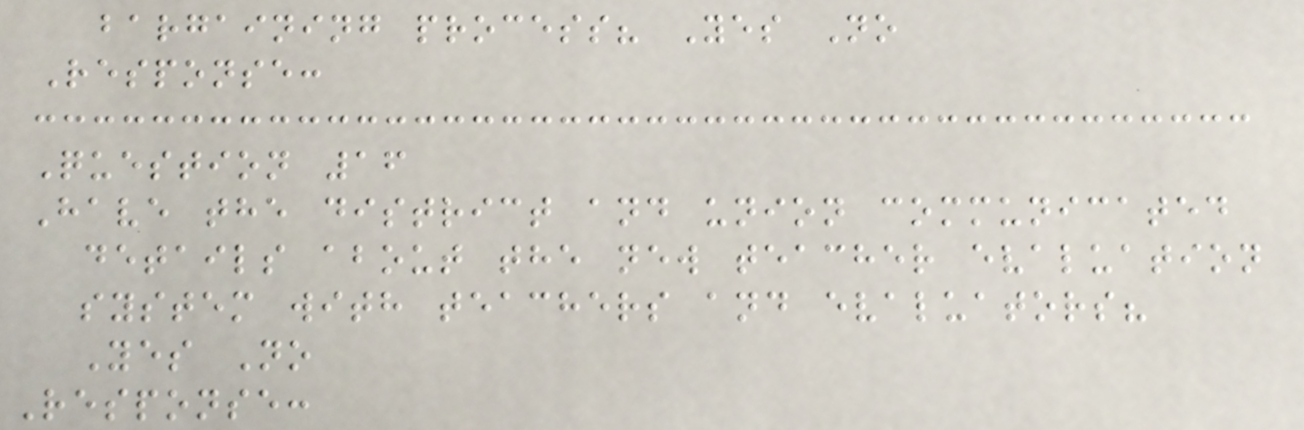bargaining process? Yes No
Response:
Question 16
Have the district and union communicated
details about the new teacher evaluation
system with teachers and evaluators?
Yes No
Response:
